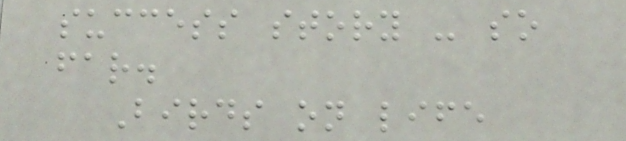success story - so
far.
Birds on life
